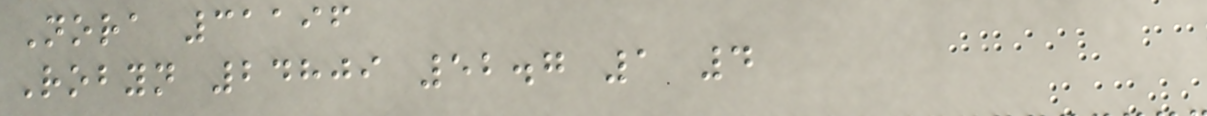Nora 31196
Robyn 24809 52.7 1 4
